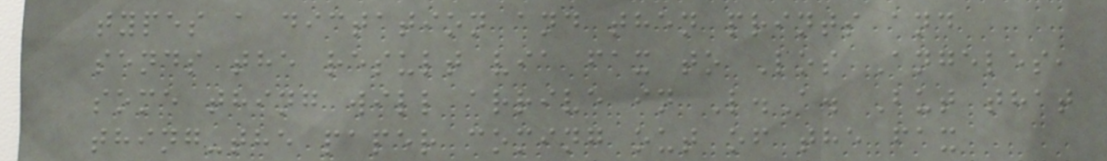types a dictation and then prints and
sends the result via fax to Los Angeles,
some thing will arrive in L.A. But that
thing-the paper coming out of the fax
